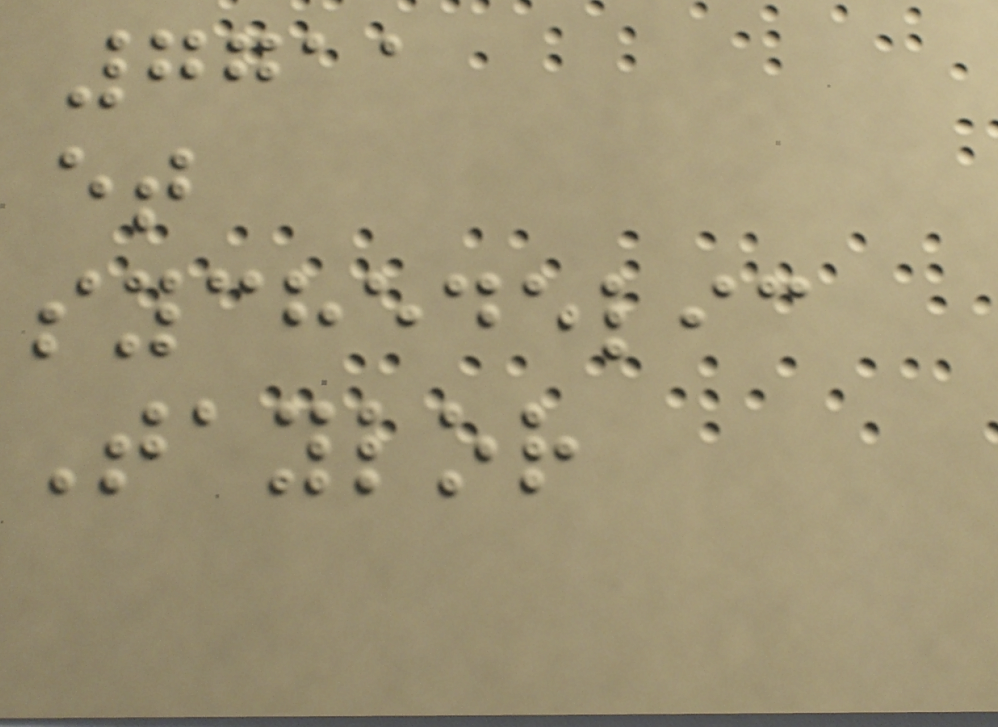7711
et
sychedelic
Taylor
